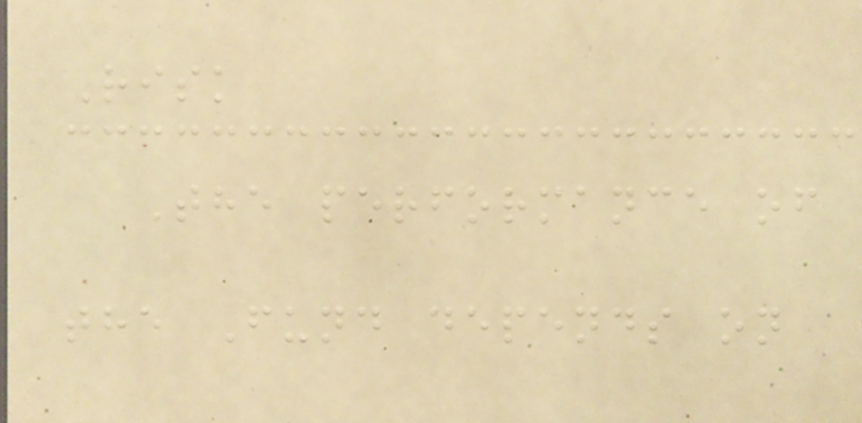Risk
The performance of
the Fund depends on
